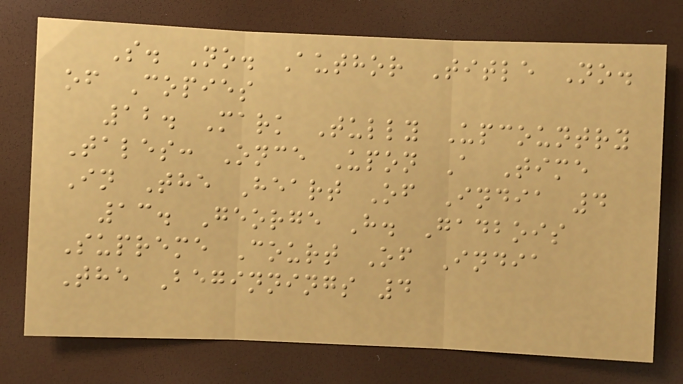S. No. Author Title No.
of Copies
12. Mark Tully Upcountry
Tales: Once Upon A Time
In The Heart Of India 4
13. George H. Gadbois
Supreme Court Of India
The Beginnings 4
